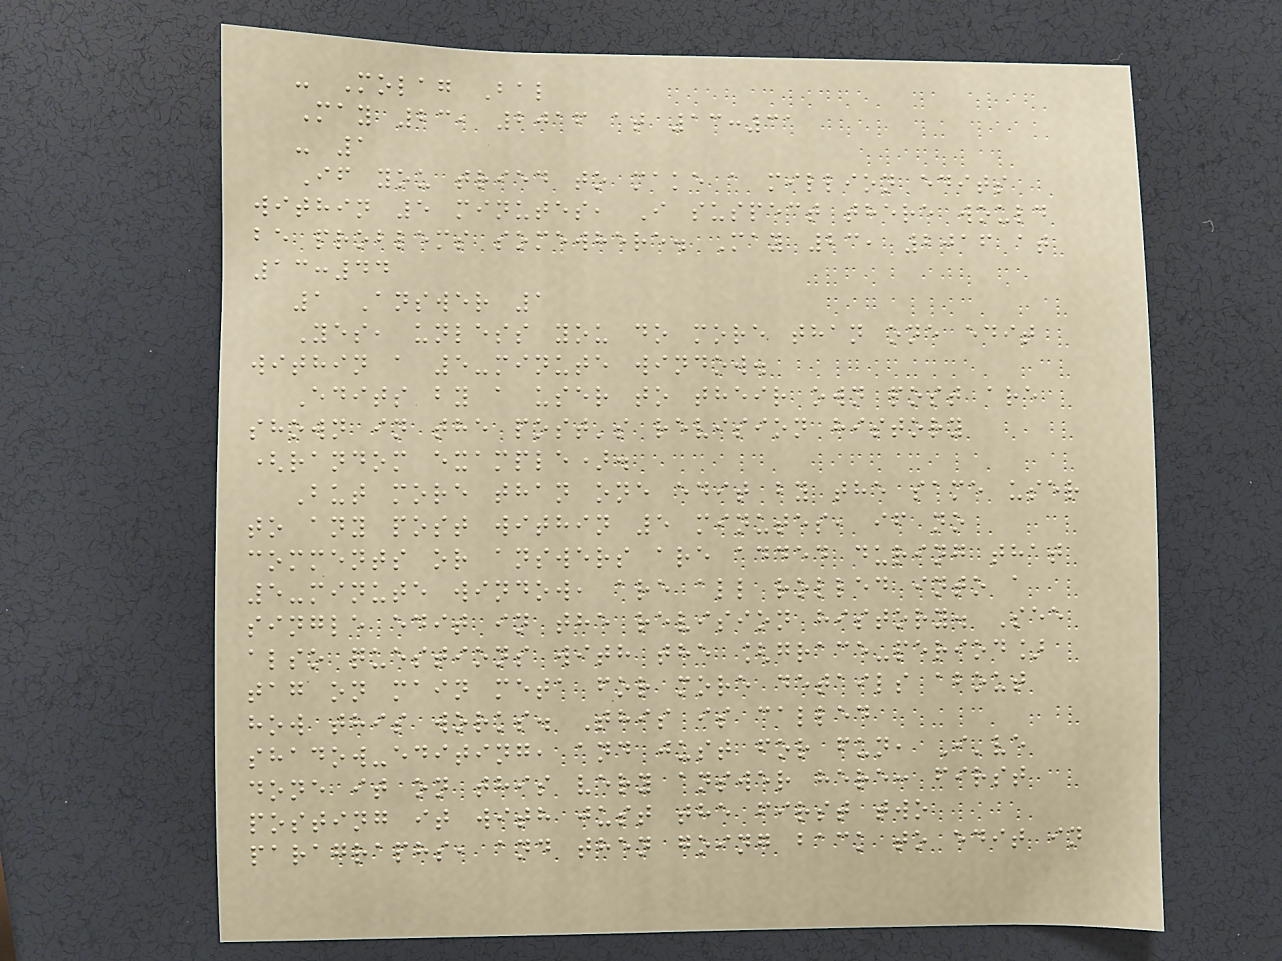- Molag Bal
May 23, 2016 at 13:31
- 1
If you tried to make a million edits
within 5 minutes, I suspect there would
be problems somewhere. May 23, 2016 at
13:44
1 Answer 1
Yes, unless you do more than one edit
within a 5-minute window.
Edits by a user to their own post are
shown in the post's revision history
(random example).
But more than one edit by the same user
to any post within 5 minutes, if no
comments or answers are added during that
5-minute window, are all rolled into a
single edit in the revision history. See
also questions with the [grace-period]
tag on main meta for more details about
how this works. This is called
shadow-editing, and just for fun, I've
done it on this very answer here: first
posting it with just the first two
paragraphs, and then going back to edit in
